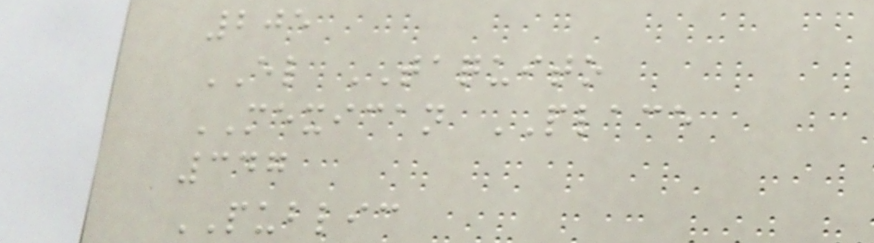205
EL TAQUITO
MEXICAN PLACE
347
PUBLIC
